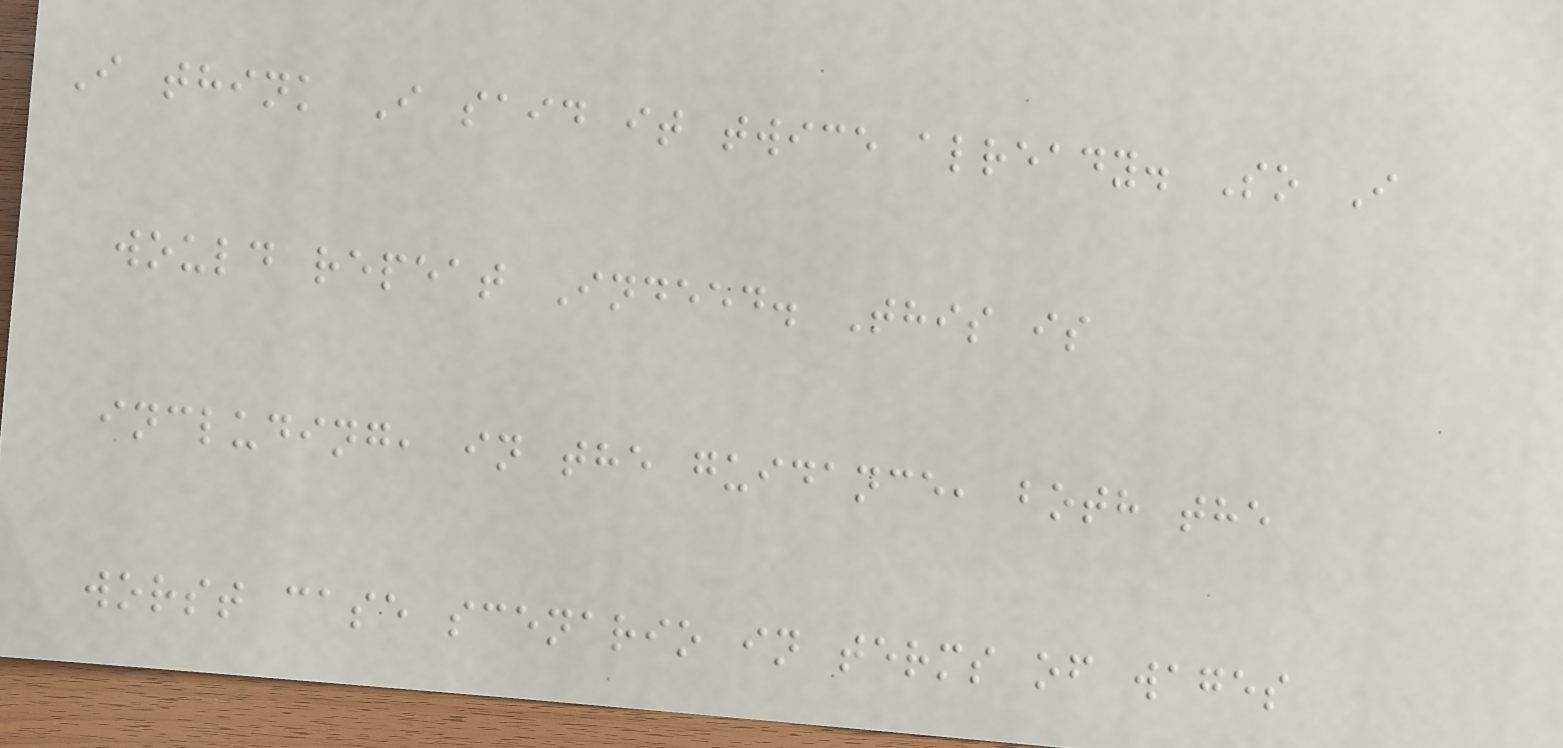I think I said it twice already. So I
would repeat Indeed. This is
including, in the guidance, both the
worst case scenario in terms of wages
